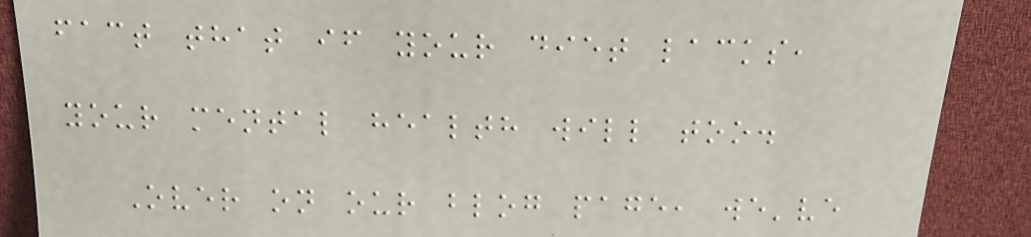fact that if your diet lacks,
your mental health will too.
Over on our blog page, we've
